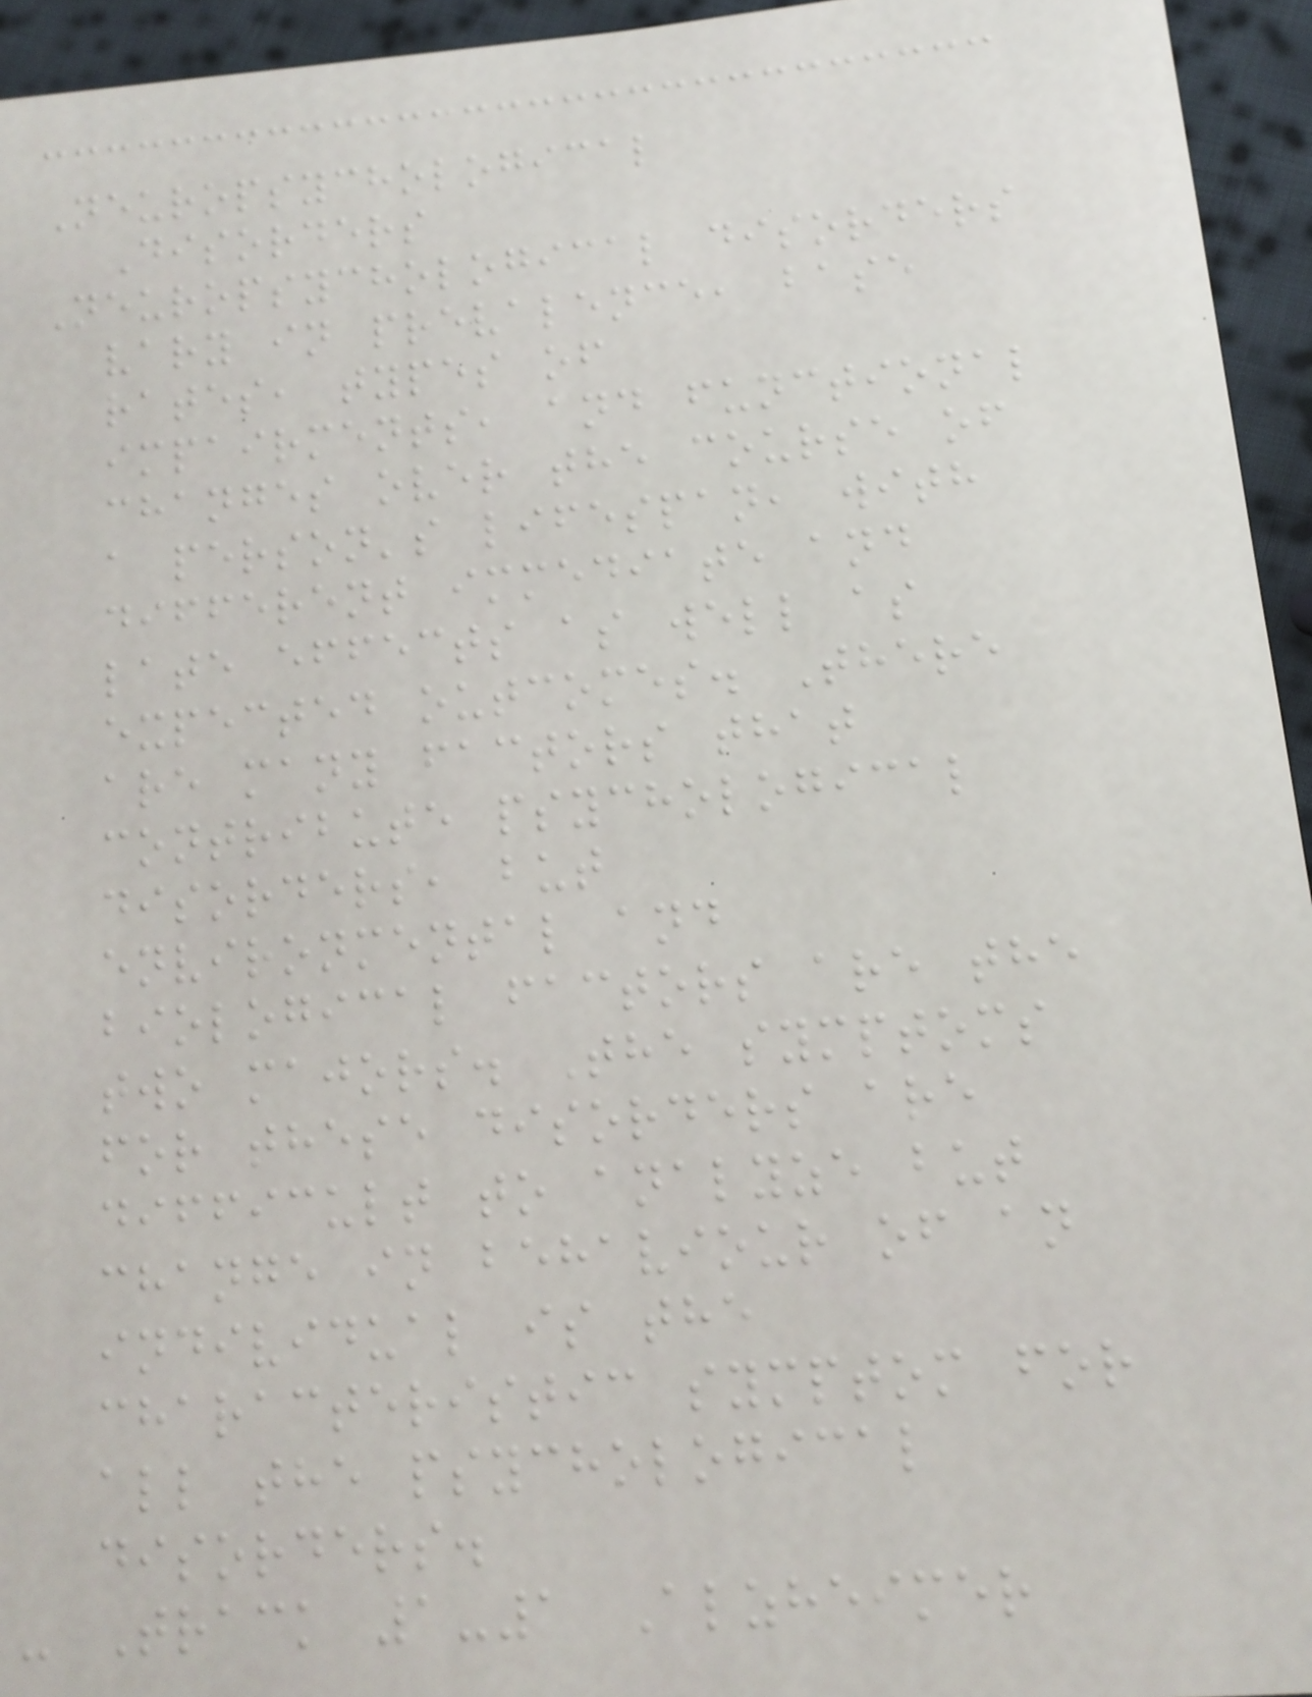Neuropsychological
Disorders
Neuropsychological disorders
vary in prevalence, base
rates, types of
impairments, and functional
changes over the course of
a person's lifespan, with
different immediate and
late effects as well as
expected outcomes. There
are many factors that
contribute psychological
disorders, but
environmental and
biological factors are the
two majors. The symptoms
for these disorders are
difficult to analyze but
change in behaviour of an
individual is the
characteristic symptom for
all the psychological
disorders.
- Track 1-1 Alzheimer
